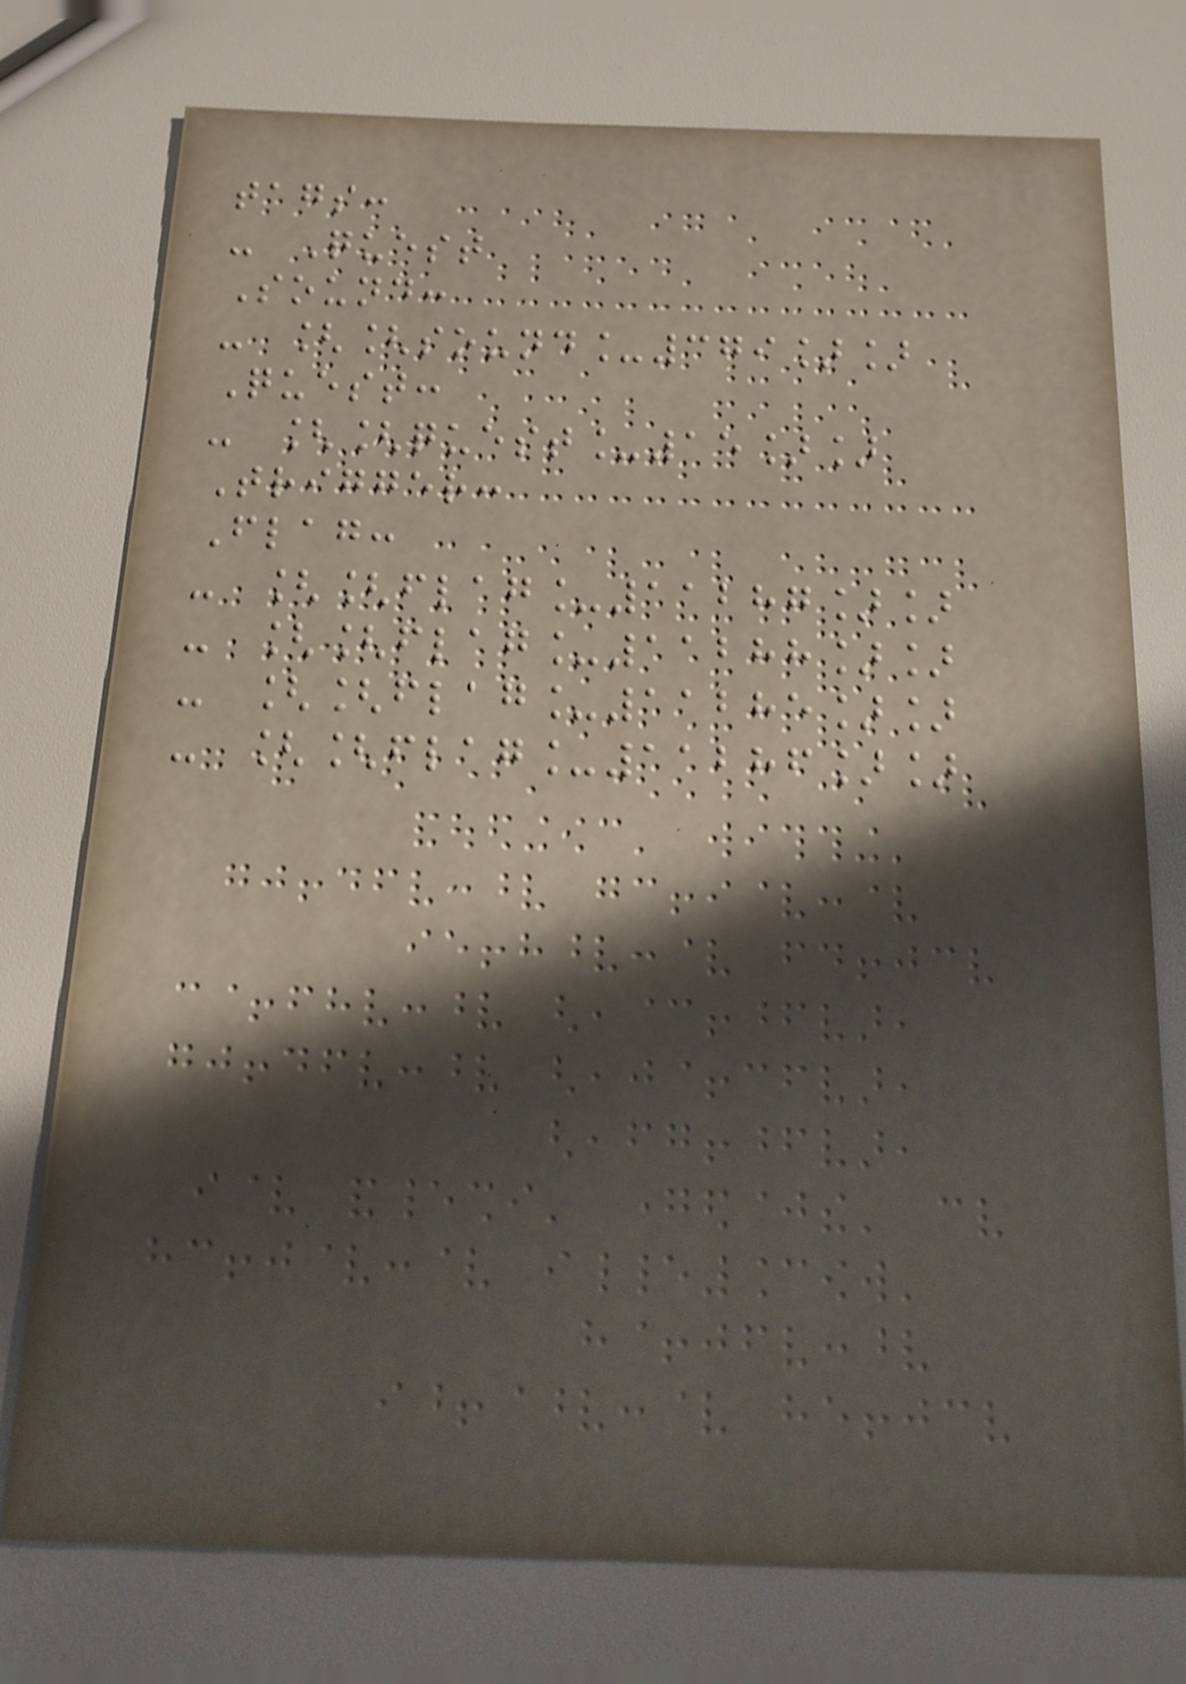tags:
- Quest
Sound:
- [[sound_379]]
Quest:
- [[quest_15]]
Trigger:
Flag:
- [[flag_11287]]
- [[flag_11288]]
- [[flag_11285]]
- [[flag_11286]]
